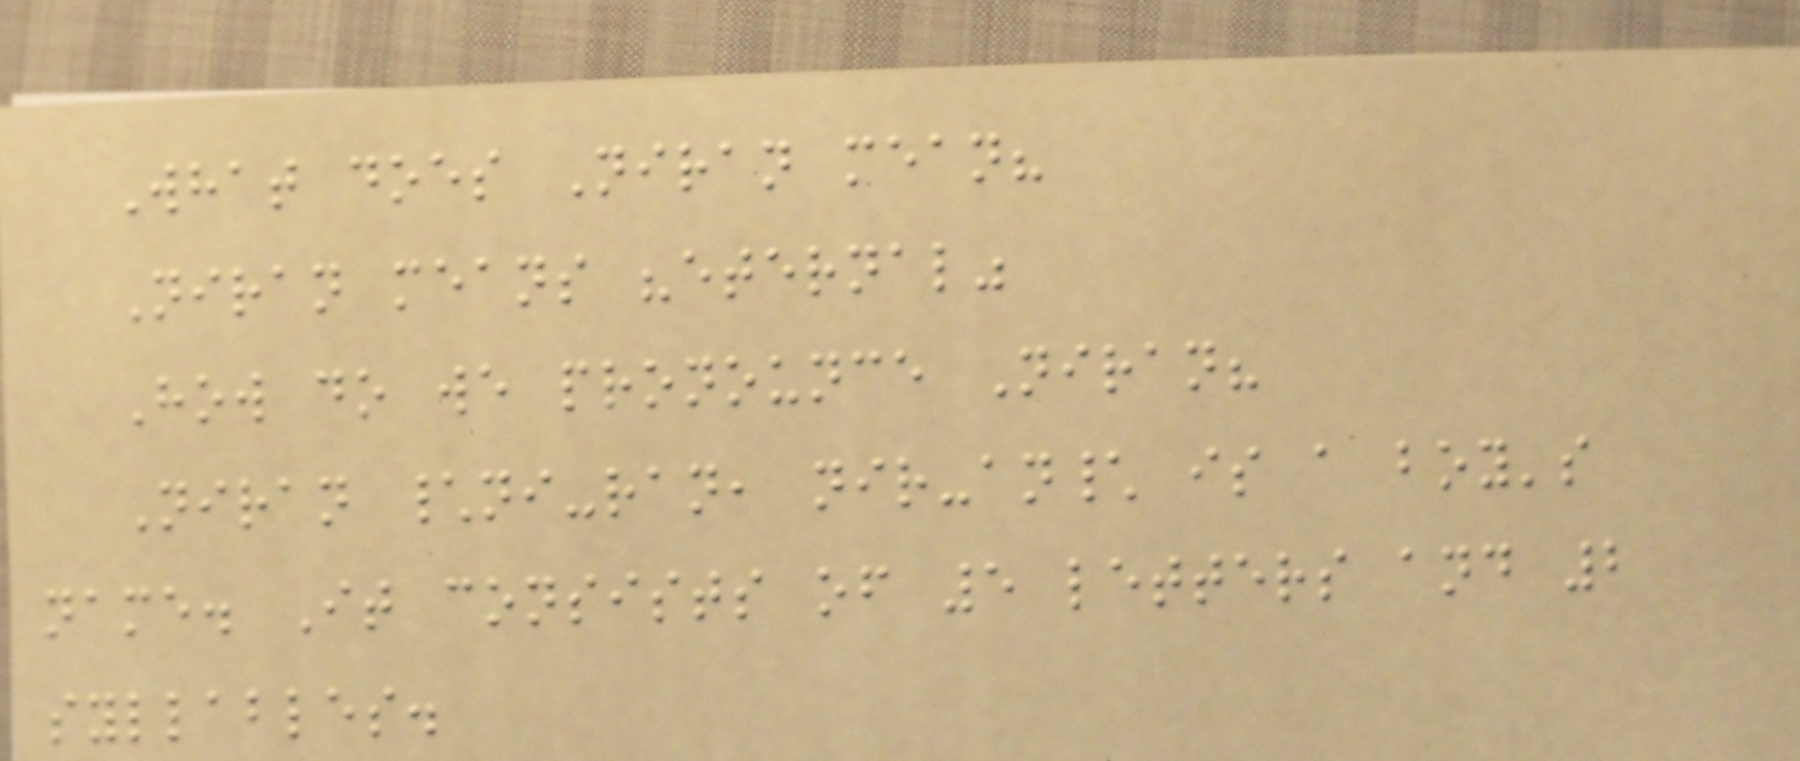What does Niran mean?
Niran means "eternal"
How do we pronounce Niran?
Niran \ni-ran, nir-an\ is a boy's
name. It consists of 5 letters and 2
syllables.
